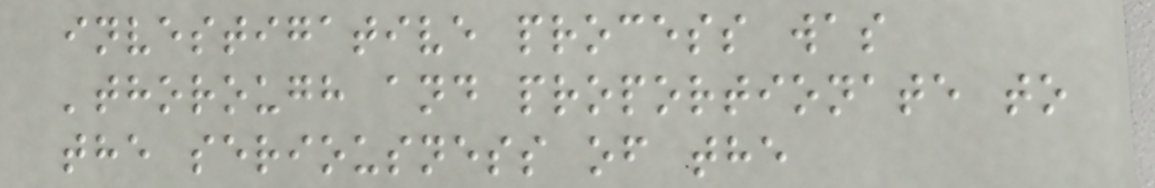investigative process was
'thorough and proportionate to
the seriousness of the
